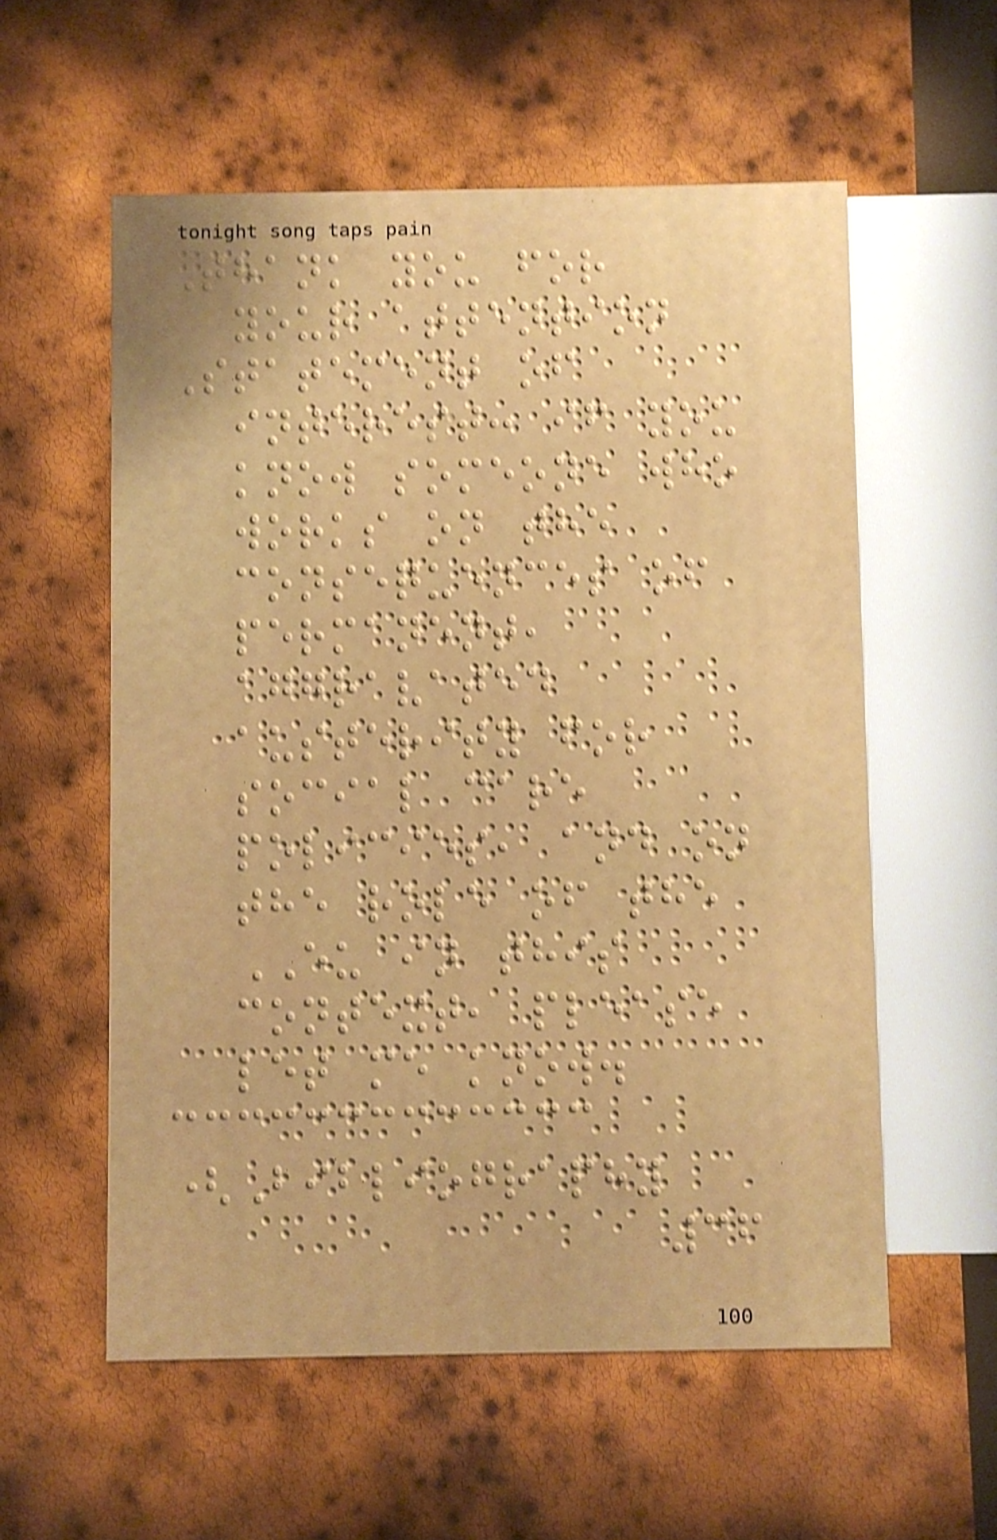Thank you for
your attention
Statement of
interest: if you
know someone who
works on the
consequences of
permanent,
aggravated
austerity for
social care
policies, and on
the role of the
EU in this
context, please
let me know.
(Bibliography
36
